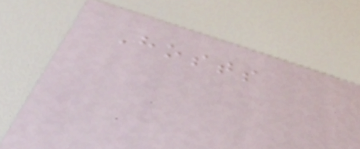Hosts
